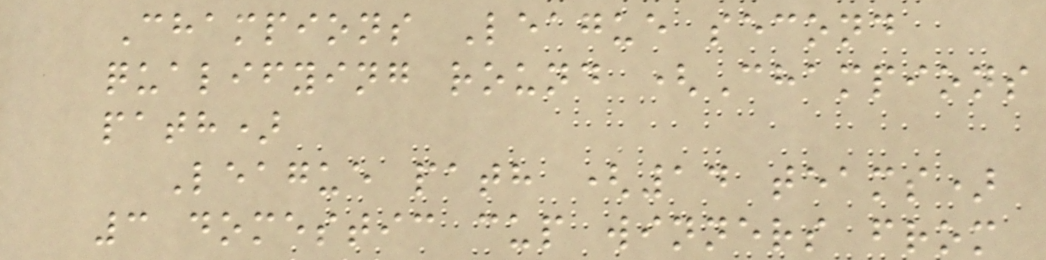Champions League second
qualifying round (Champions
path)
League path (14 teams)
3 domestic cup winners from
